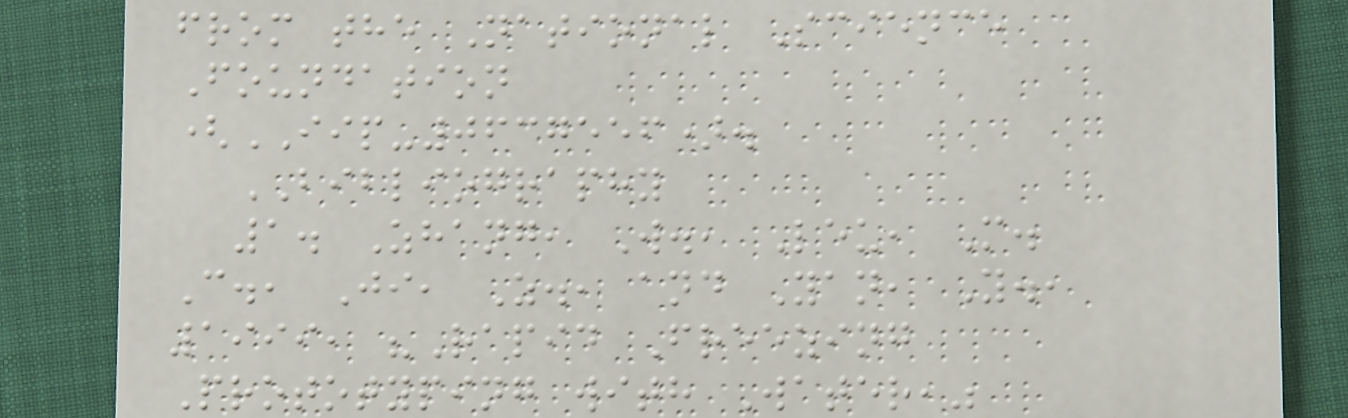from the National Science
Foundation
(IIP-0637556).
BIBLIOGRAPHY
1. Zhang, W., Leu, M.
C., Ji, Z., and Yan, Y.,
1999, "Rapid Freezing
Prototyping with Water,"
